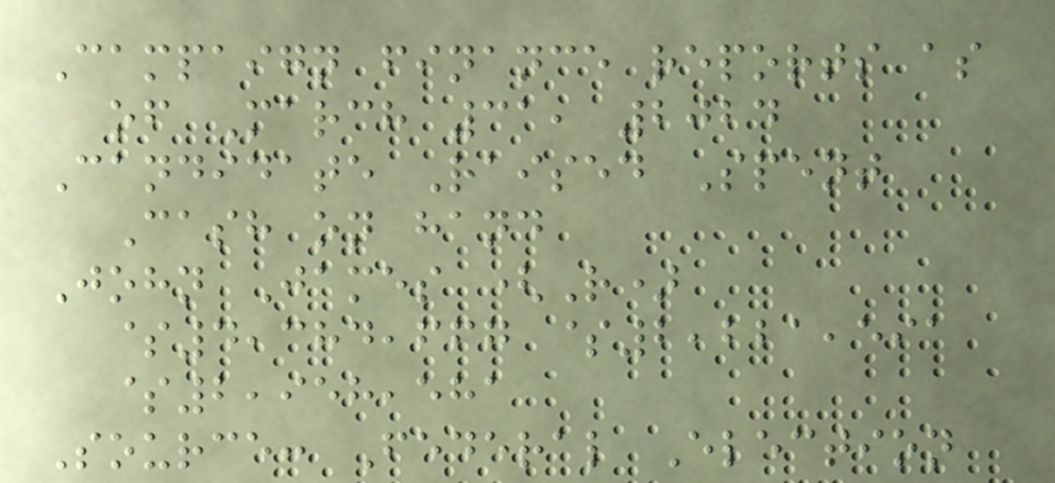Campaign finance reports as
of March 31, 2024
Candidate Raised Spent
Cash on hand
John James (R)
$4,384,667 $2,221,591
$2,958,581
Source: Federal Election
